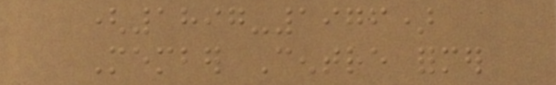(1897-1976)
Member Centre former
